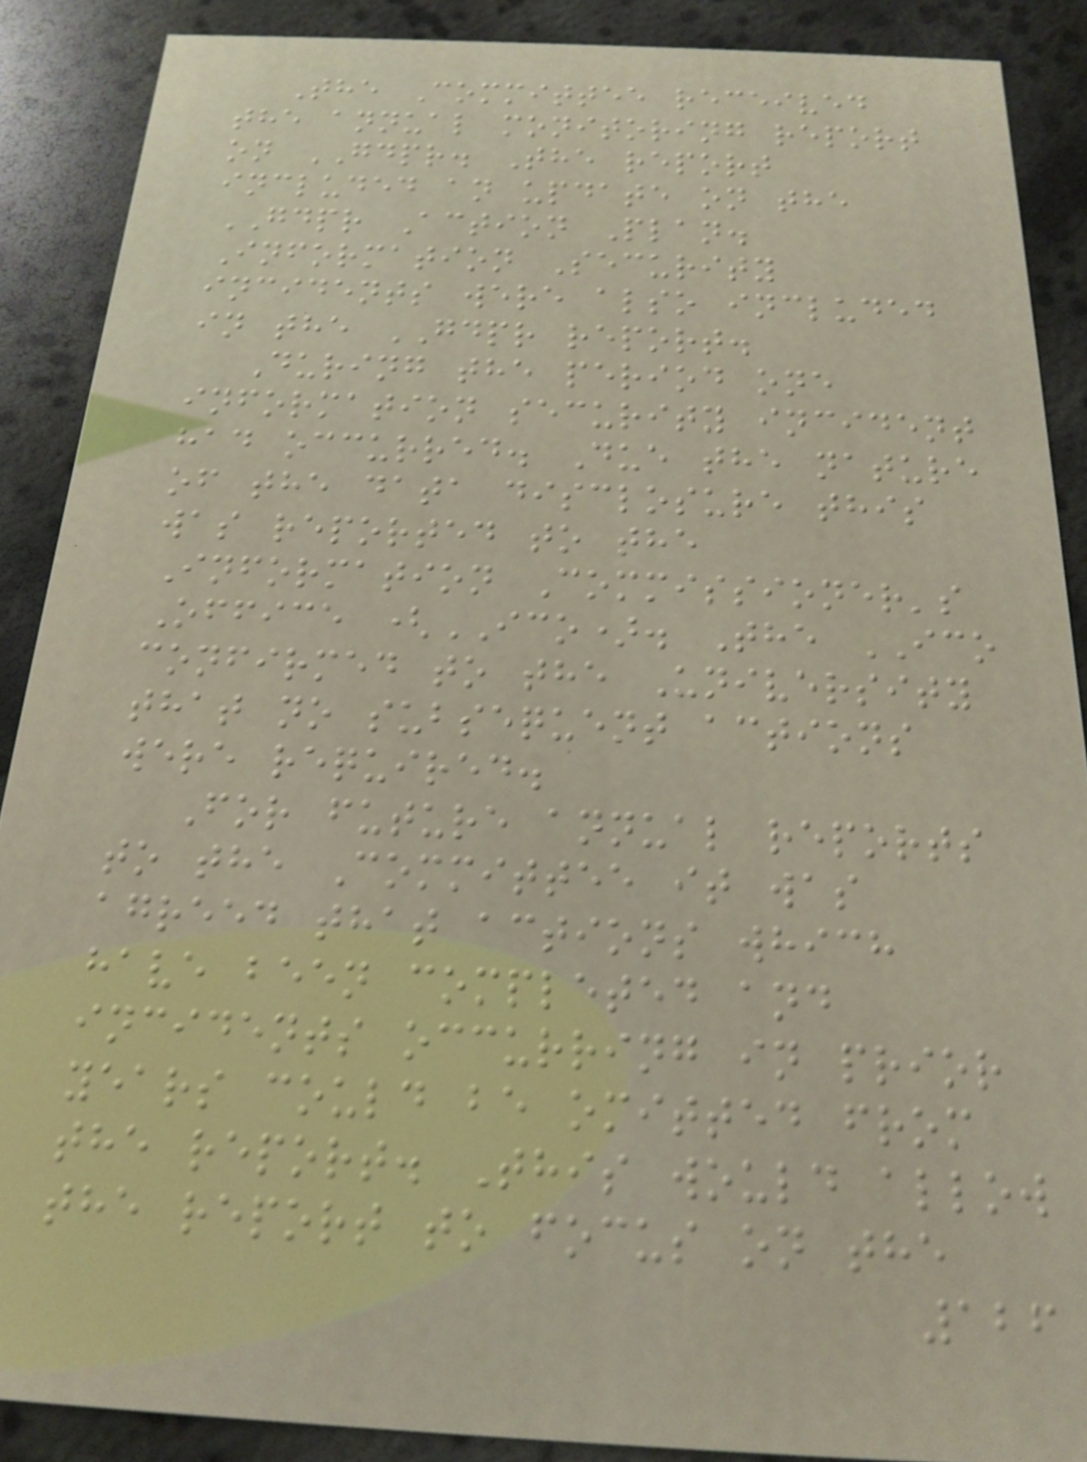The Committee received
the annual monitoring report
on GDPR. The report
included an update on the
GDPR Action Plan.
Information Security
incidents were also included
in the GDPR report.
During the period one
information security incident
had occurred. Due the nature
of the data disclosure this
was reported to the
Information Commissioner's
Office (ICO). The ICO
confirmed to the University
that no subsequent actions
were required.
For future annual reports
to the Committee it was
agreed that actions which
have been completed and
incidents occurring in prior
years could be omitted from
the report. This would allow
the report to focus on the
126
